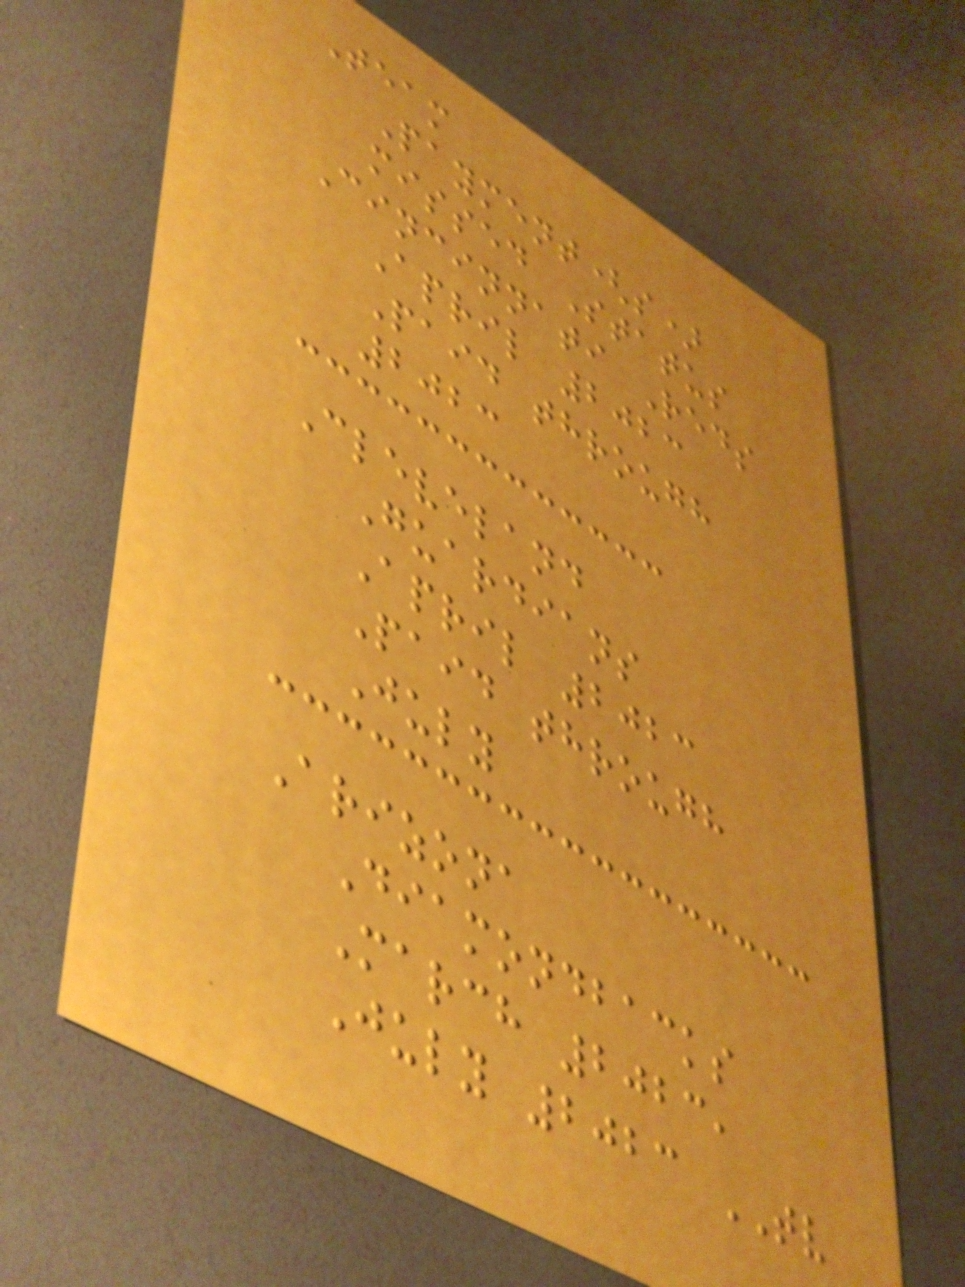Team
Payment(s)
missed Status
Cincinnati Reds
April 2023
Paid through
2023
Cleveland
Guardians
April 2023
Paid through
July
Arizona
Diamondbacks
March 2023,
July 2023 TV
